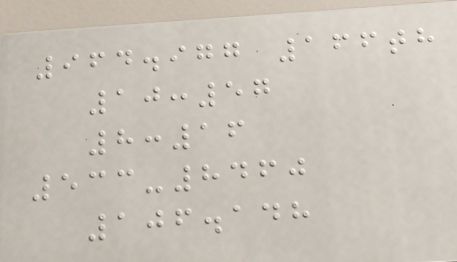964.977 166th
10:57
8:16
533-8460
106.148
